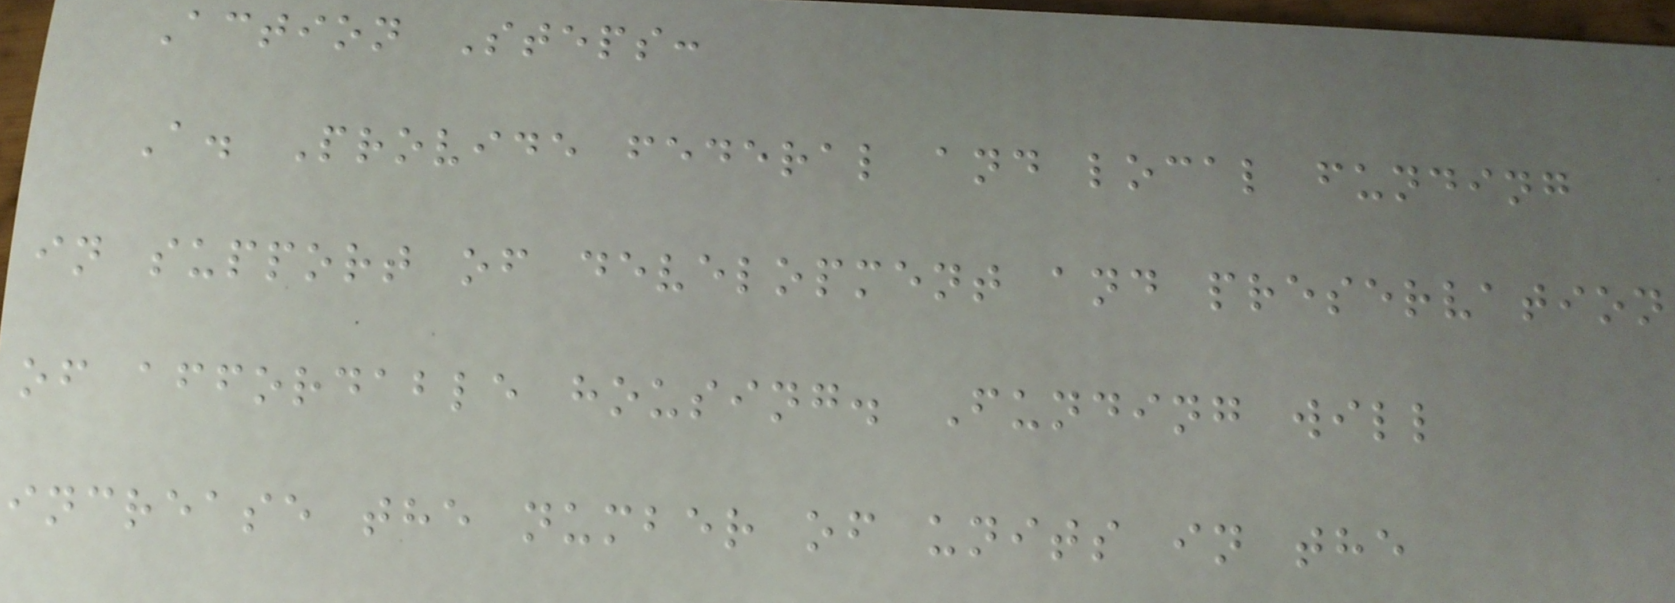Action Steps:
A. Provide federal and local funding
in support of development and preservation
of affordable housing. Funding will
increase the number of units in the
